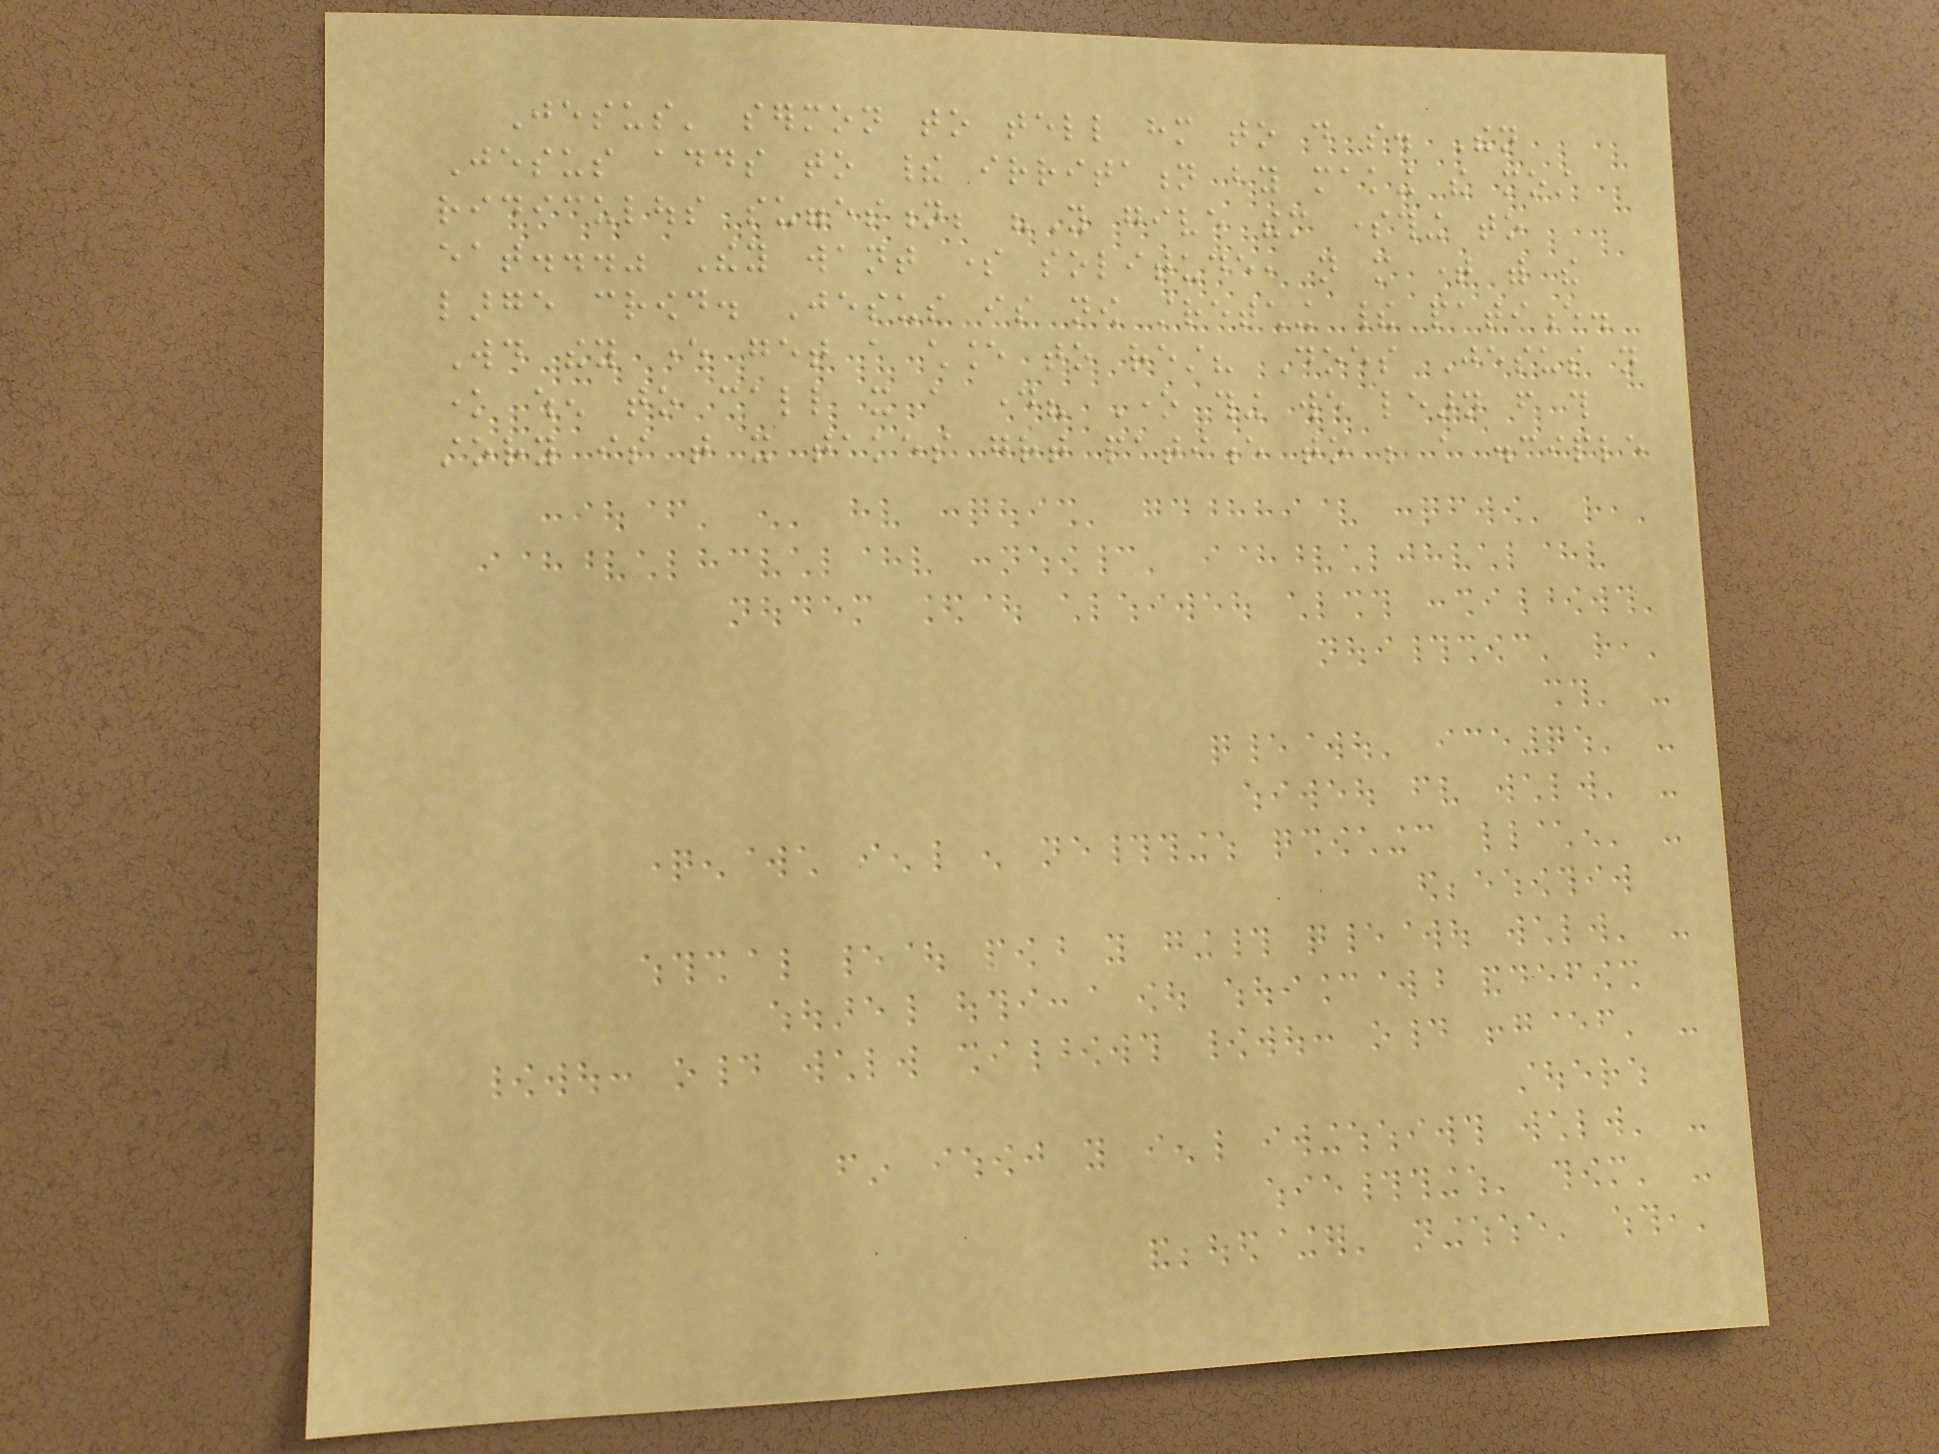Jesus' sermon to tell him to do so. Then
Jesus adds to their irritation by making the most
ridiculous suggestion; "You give them something to
eat..." They want some solitude, not more time with the
large crowd. Jesus is now stretching their patience.
Would they ever get a chance to rest? Does Jesus not
know when to call it a day? One thing we learn from this
story is that it takes great patience to be a disciple
